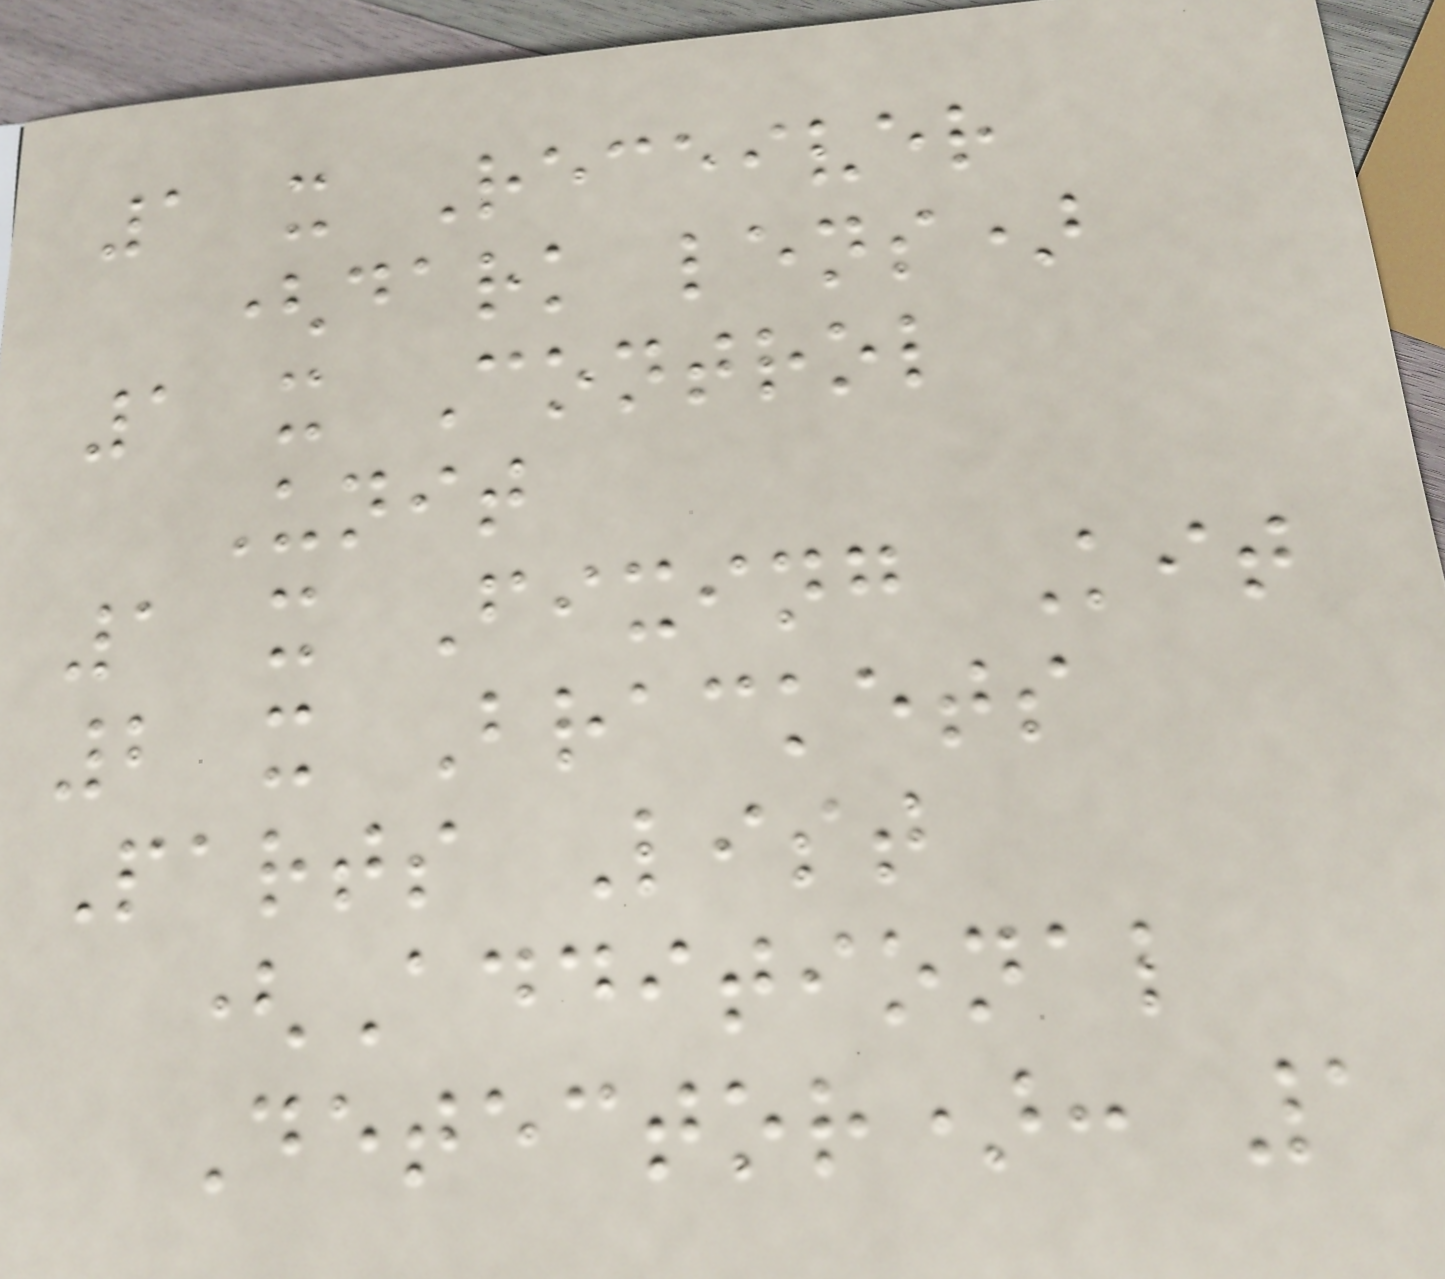1 x Receiver
(dark lens)
1 x Control
Unit
1 x Fixing Kit
2 x Brackets
Parts List
(Additional
Detector): 1
